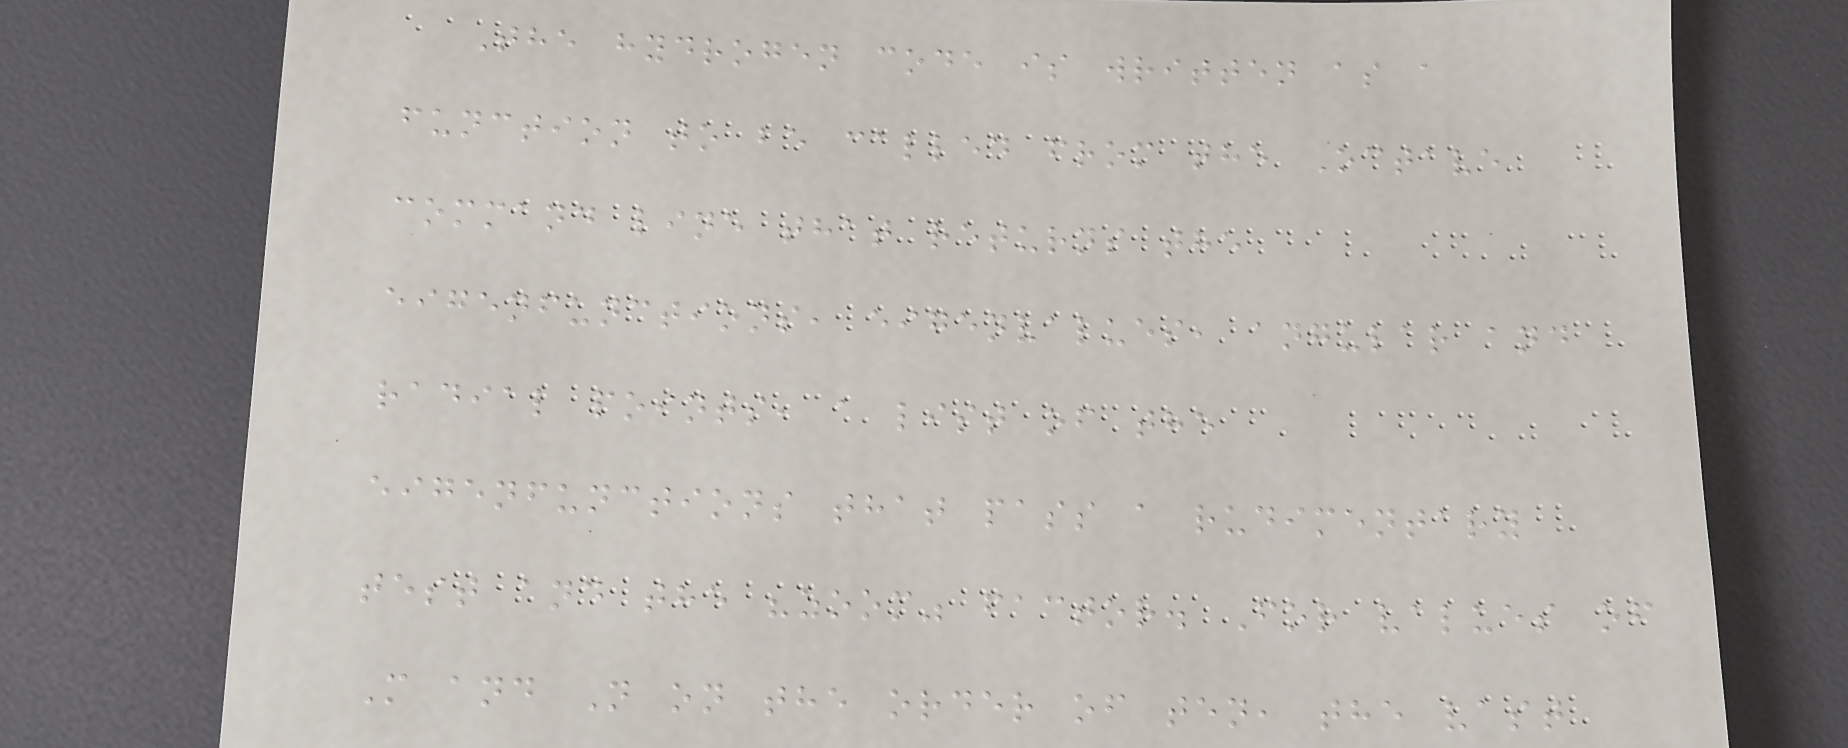The hydrogen code is written as a
function to be called from the Octave
command line that returns the
eigenfunctions, eigenvalues, angular and
radial points, a list of the
eigenfunctions that pass a rudimentary
test and the "zoom" factor. For values of
M and N on the order of ten, the vast
